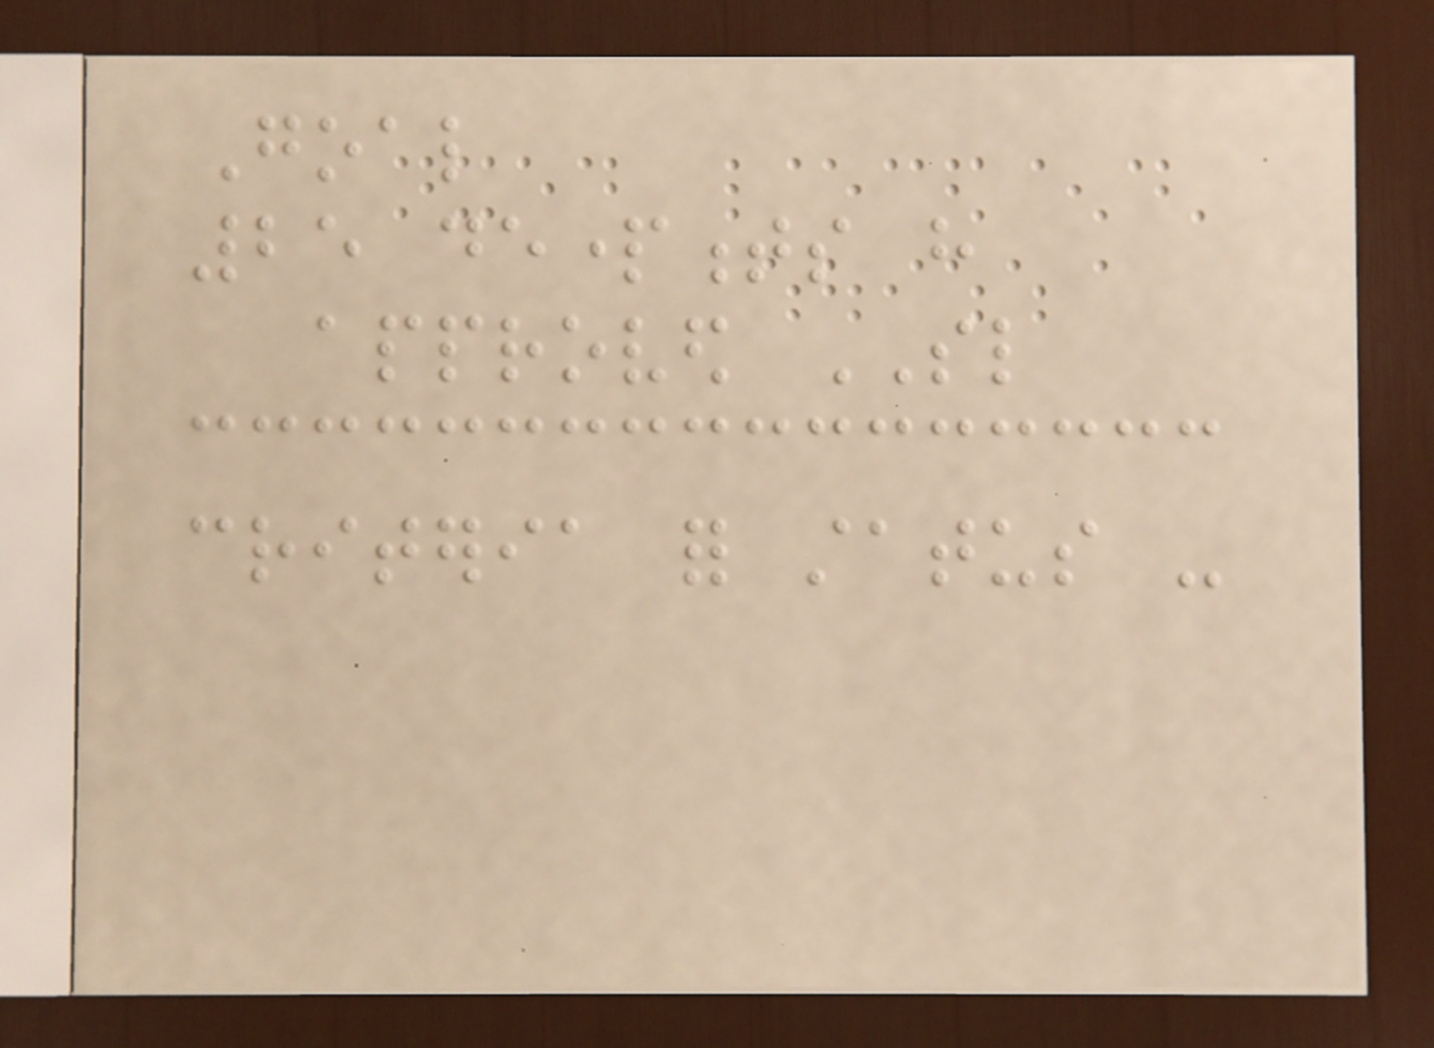Goal
25 departments have
approved SL
criteria for status -
